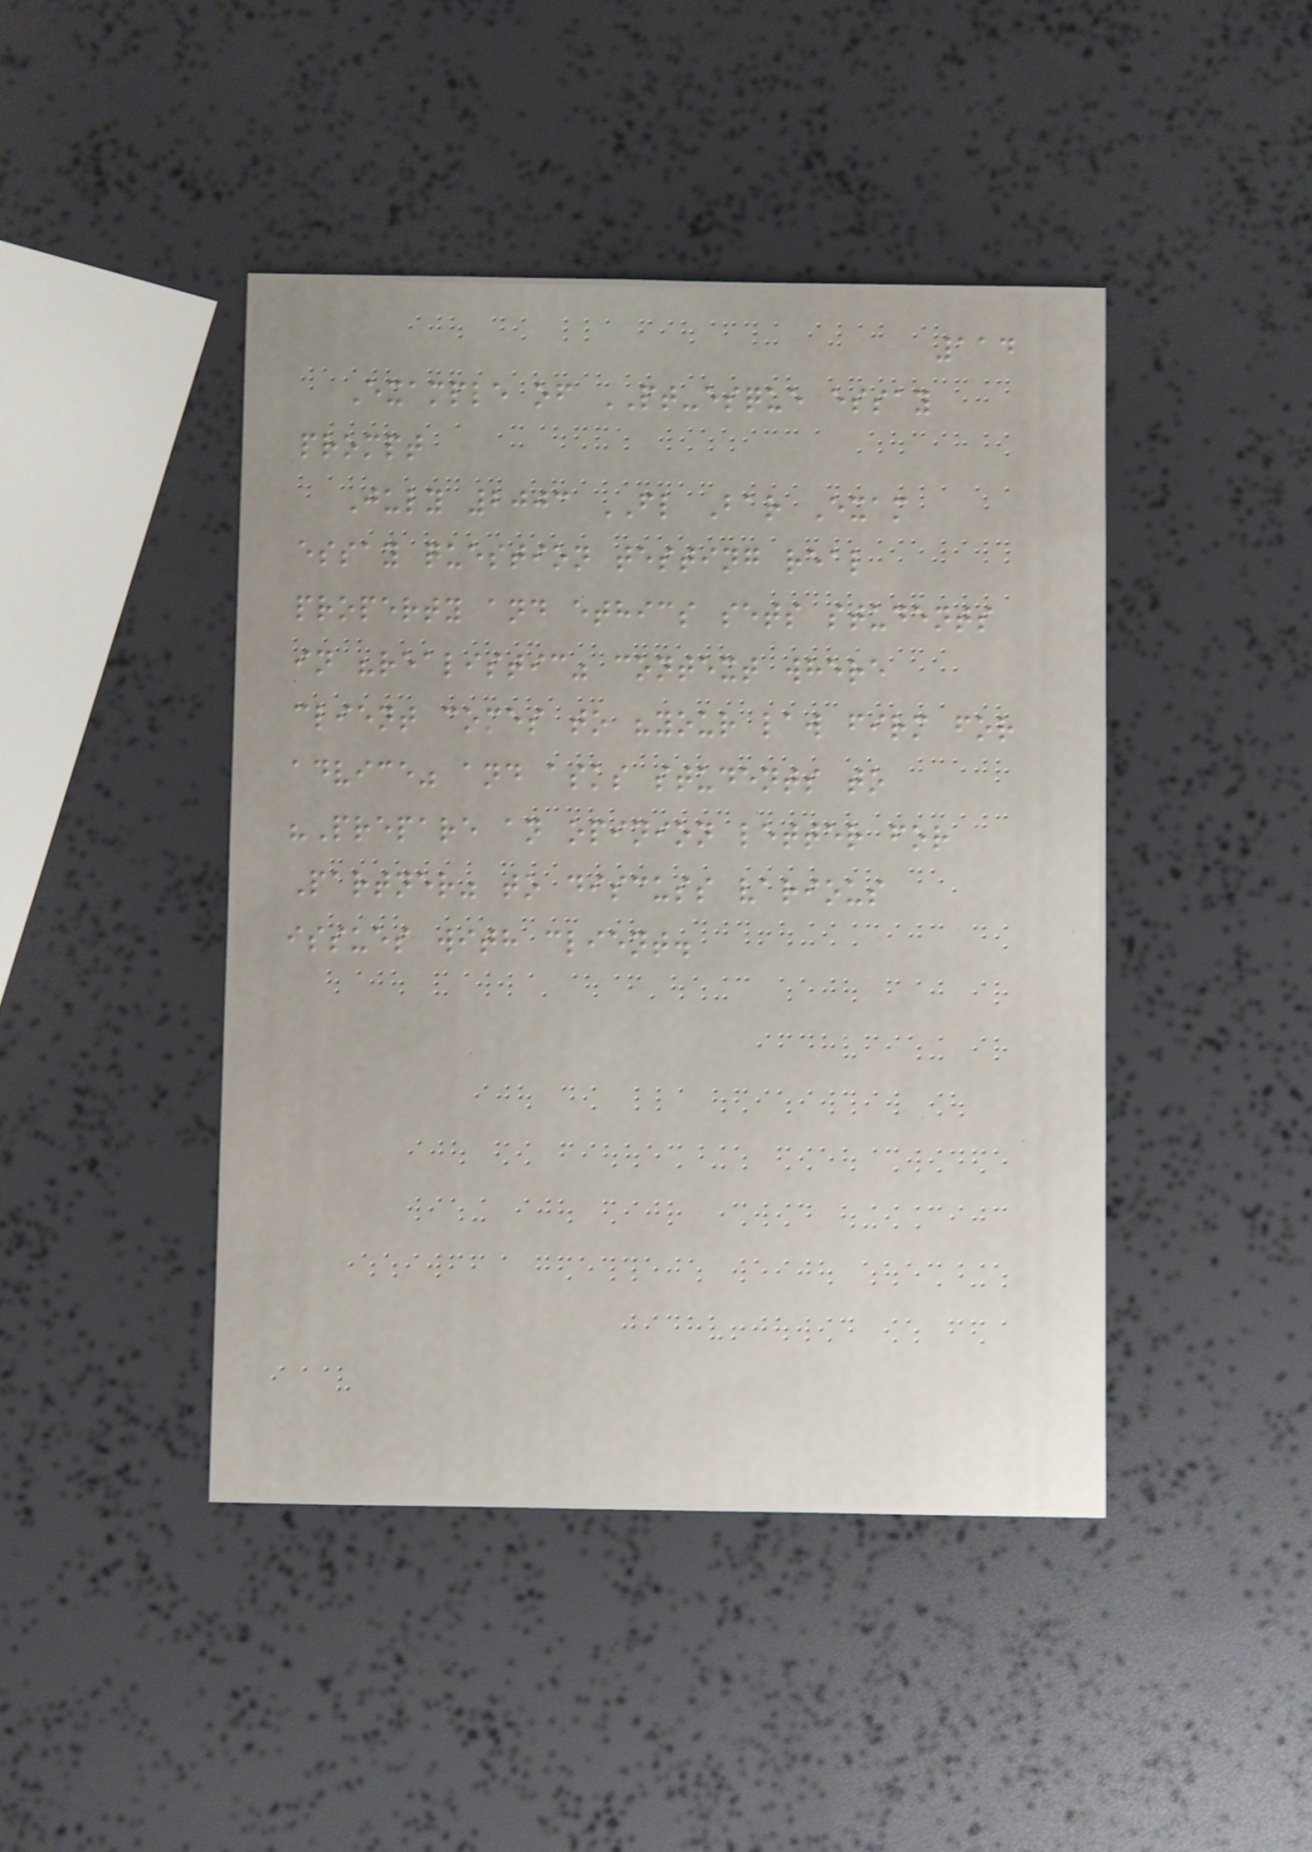114
Example of PT-esque essay
prompt
July 2003 FL Bar Exam
essay question testing real
property and ethics sets students
in "realistic" context where
client comes to "your law firm for
advice" and asks students to
"Prepare an opinion letter for
Partner" to discuss various
issues with client.
